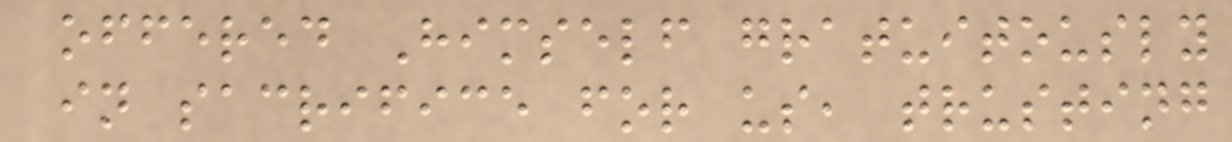offered Himself gratuitously
in sacrifice for us, trusting
